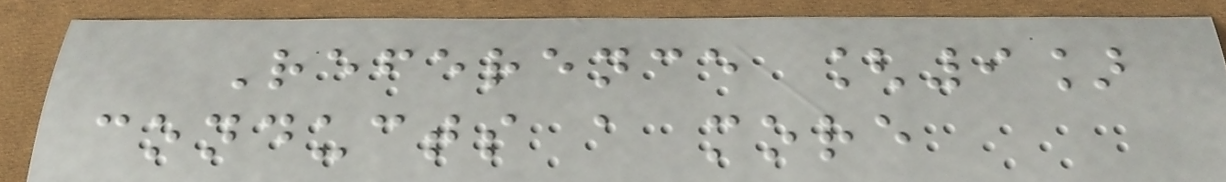Reference [9]
conducts a more
